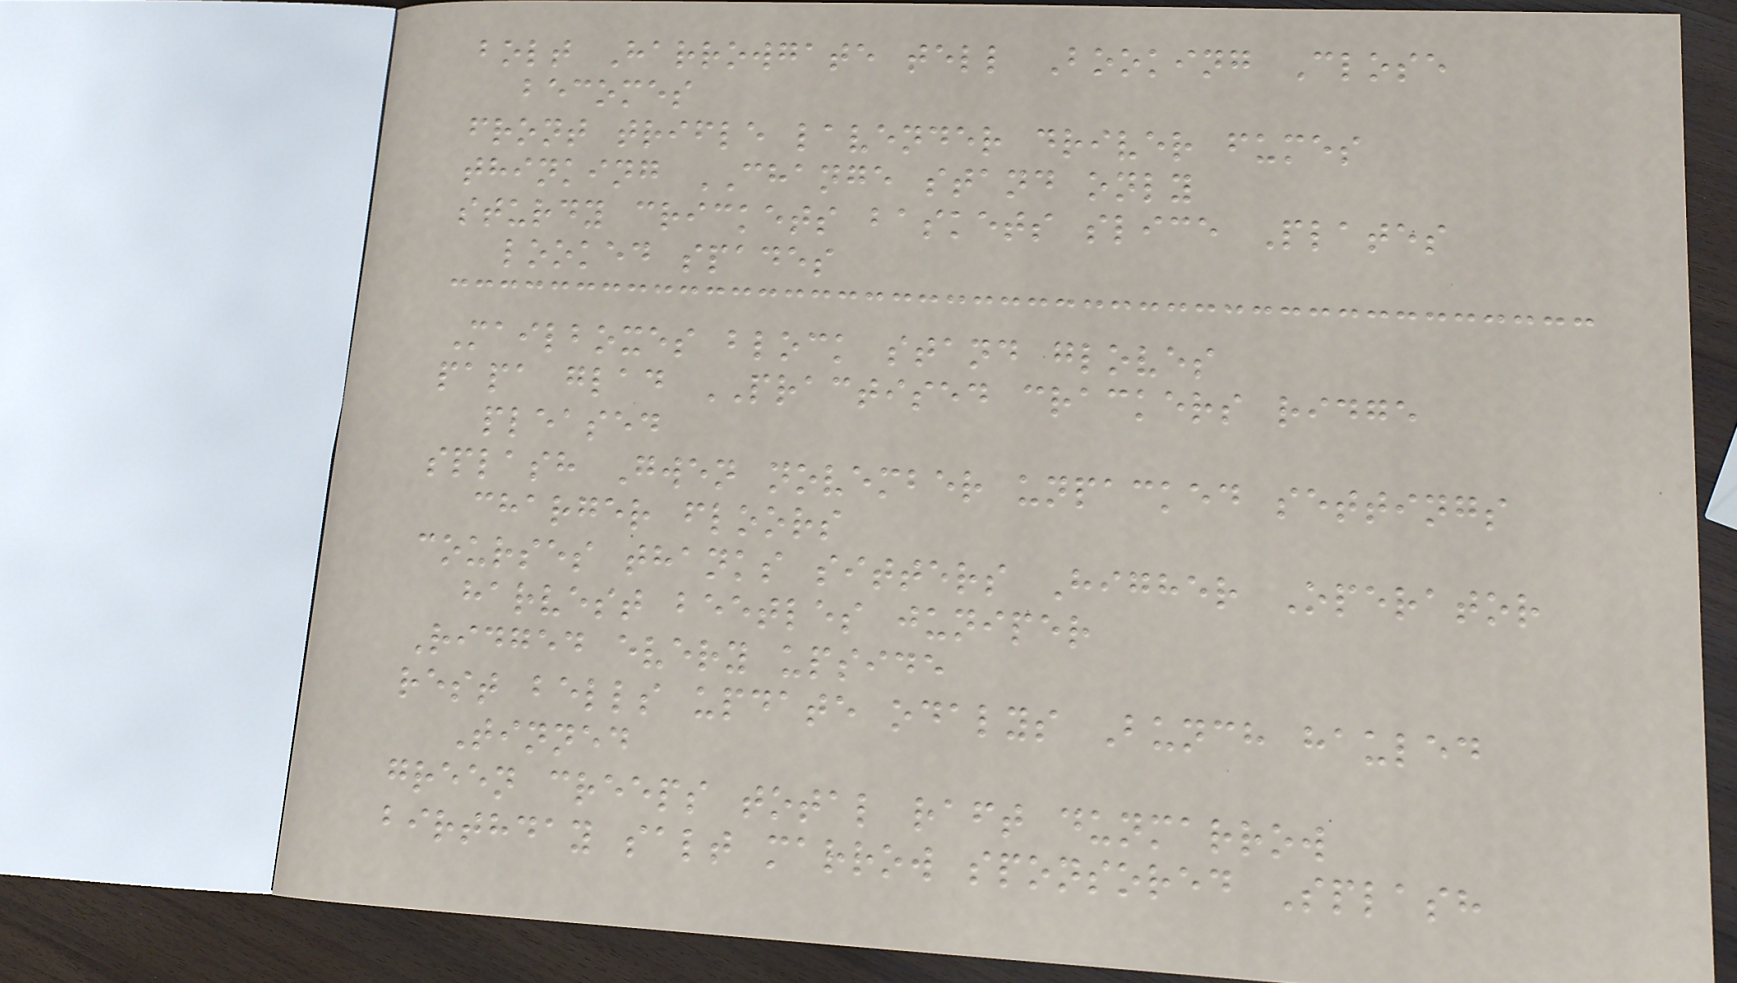bolt Harrowgate tell Booking Close
becomes
front trifle lavender driver fumes
thinking CHANGE stand only
sturdy crickets baskets slice Plates
looked spades
Mailboxes block stand gloves
papa glad PRACTISED crackers ridge
pleased
splash Gwen november unpacked settings
charger floors
courses thanks sitters Higher Operator
harvest beetles juniper
Ridged every upside
rest bells update odalys Bunch hauled
Tinned
green creeps total raft dunmarrow
birthday salt marrow sponsored Splash
